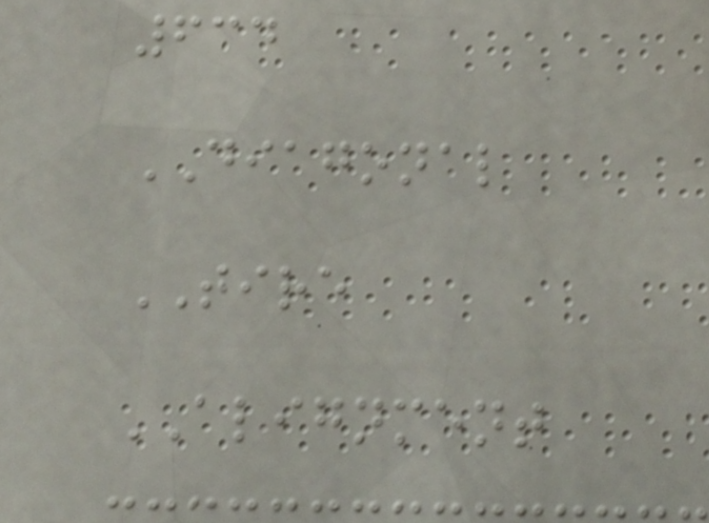634
DIAGONAL
TIRE
ALIGNMENT
